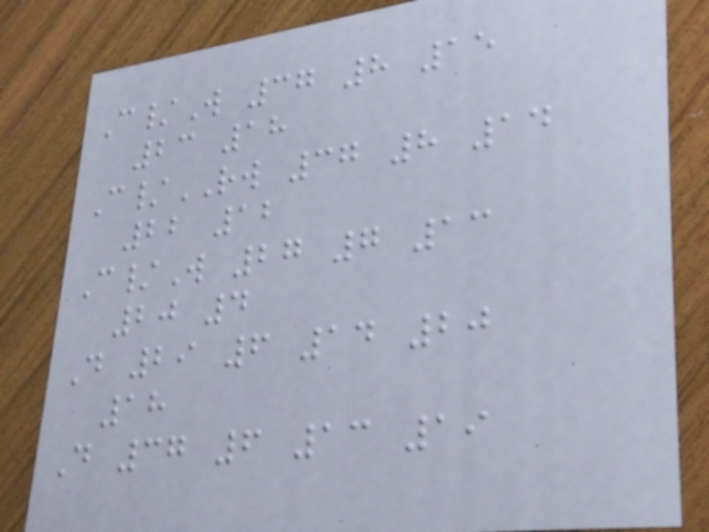C/W 37 8 15
23 18
C/RW 37 8 14
22 12
C/W 27 7 13
20 4
D 29 6 14 20
18
D 37 6 13 19
